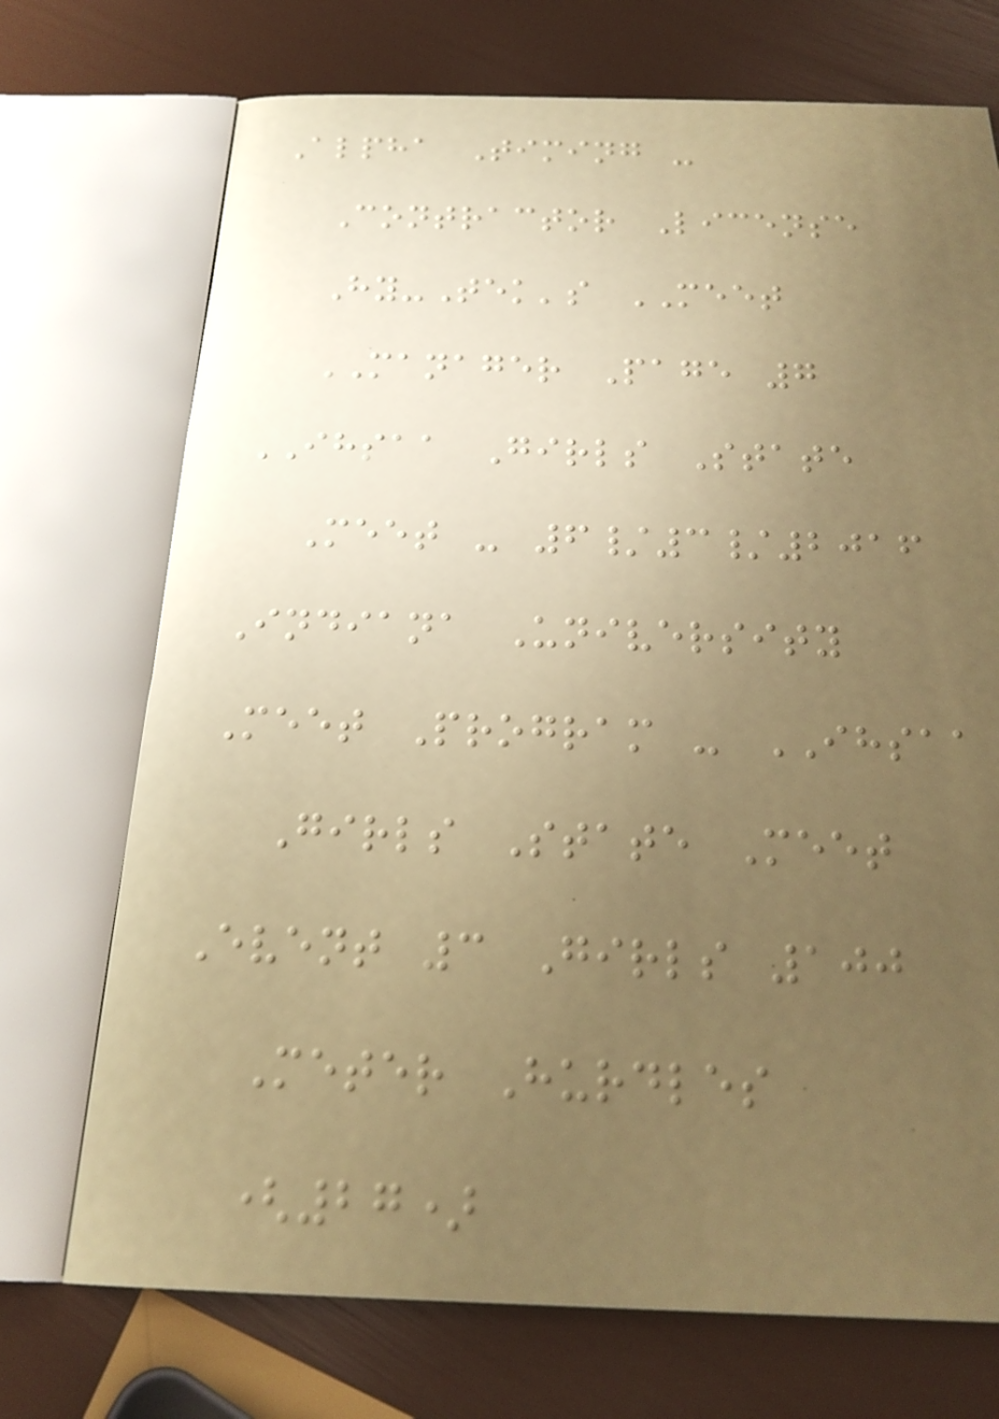Alpha Timing -
Contractor License
Hy-Tek's MEET
MANAGER Page 7
IHSAA Girls State
Meet - 6/3/2016
Indiana University
Meet Program - IHSAA
Girls State Meet
Event 3 Girls 100
Meter Hurdles
(27)
